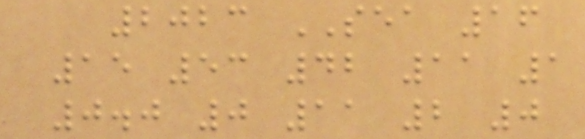2023 SEA 16
15 53 42 11 1
0.0 0 11 2 0
